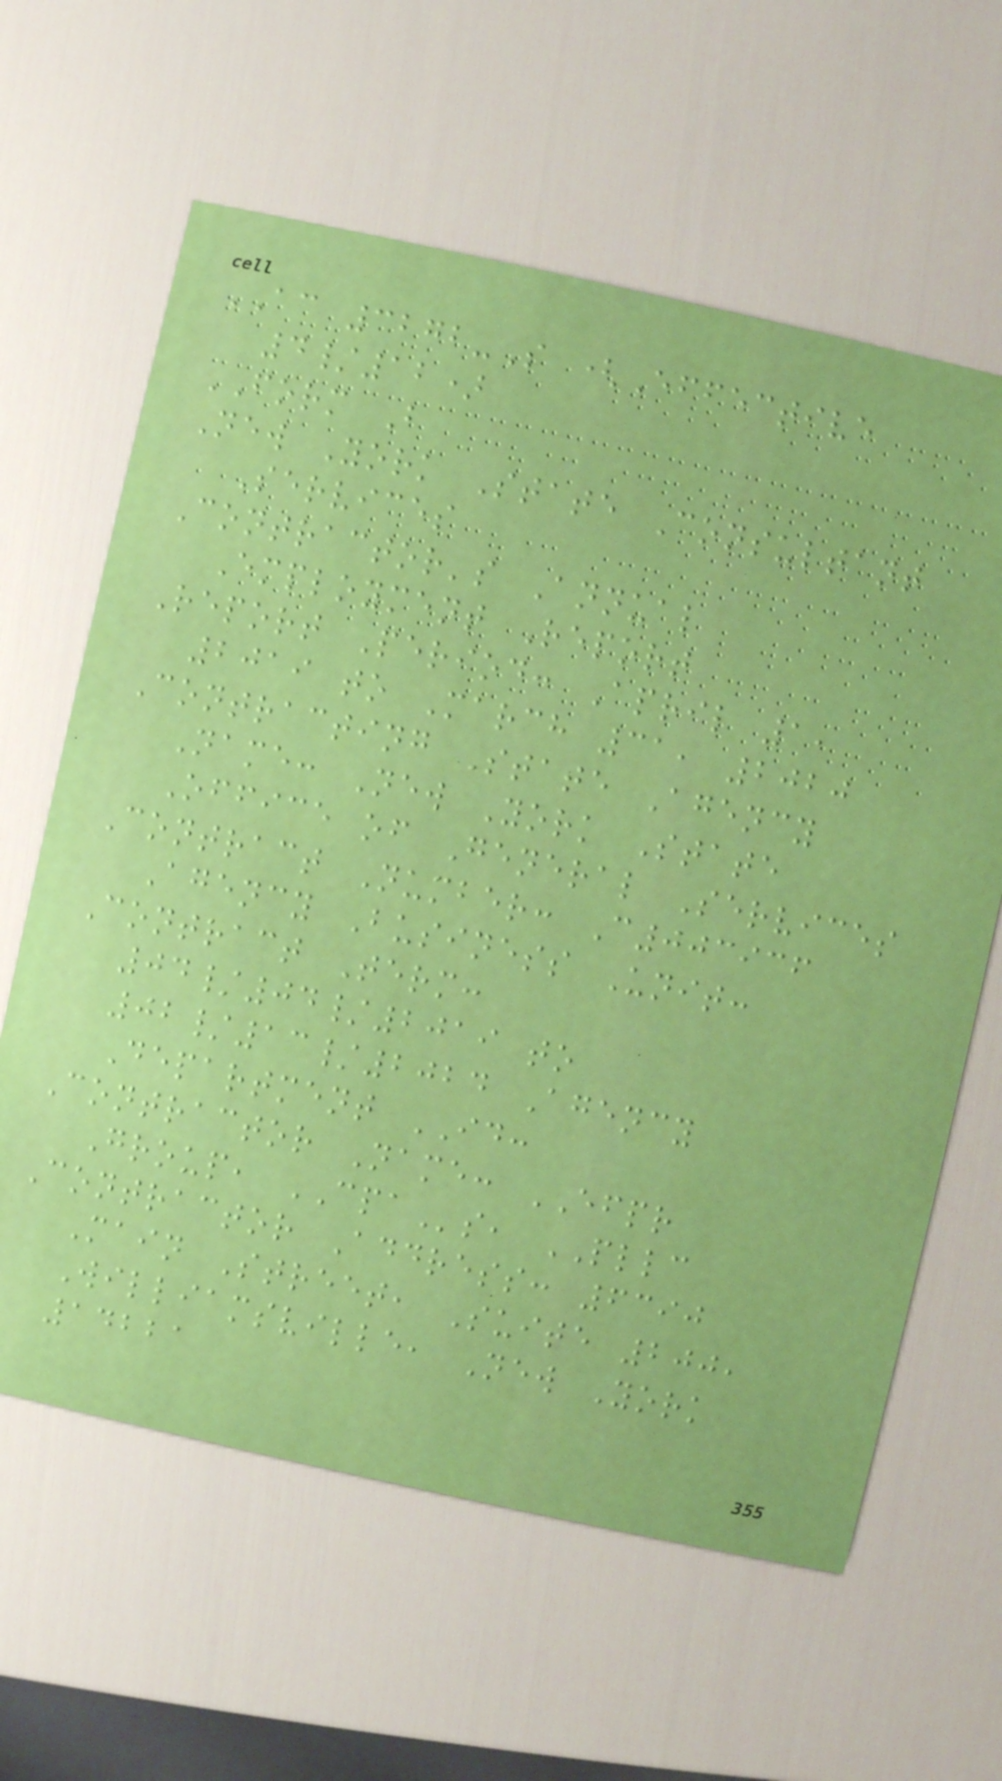AC 3272-S (Effective
4/12)
FORM B
New York State Consultant
Services
Contractor's Annual
Employment Report
Report Period: April 1,
2019 to March 31, 2020
Contracting State Agency
Name: New York State
Office of General Services
Contract Number: C003936
Agency Business Unit:
Contract Term:
04/04/2019 to
02/13/2024 Agency
Department ID:
Contractor Name: EFPR
Group, CPAs, PLLC
Contractor Address: 6390
Main Street, Suite 200,
Williamsville, New York
14221
